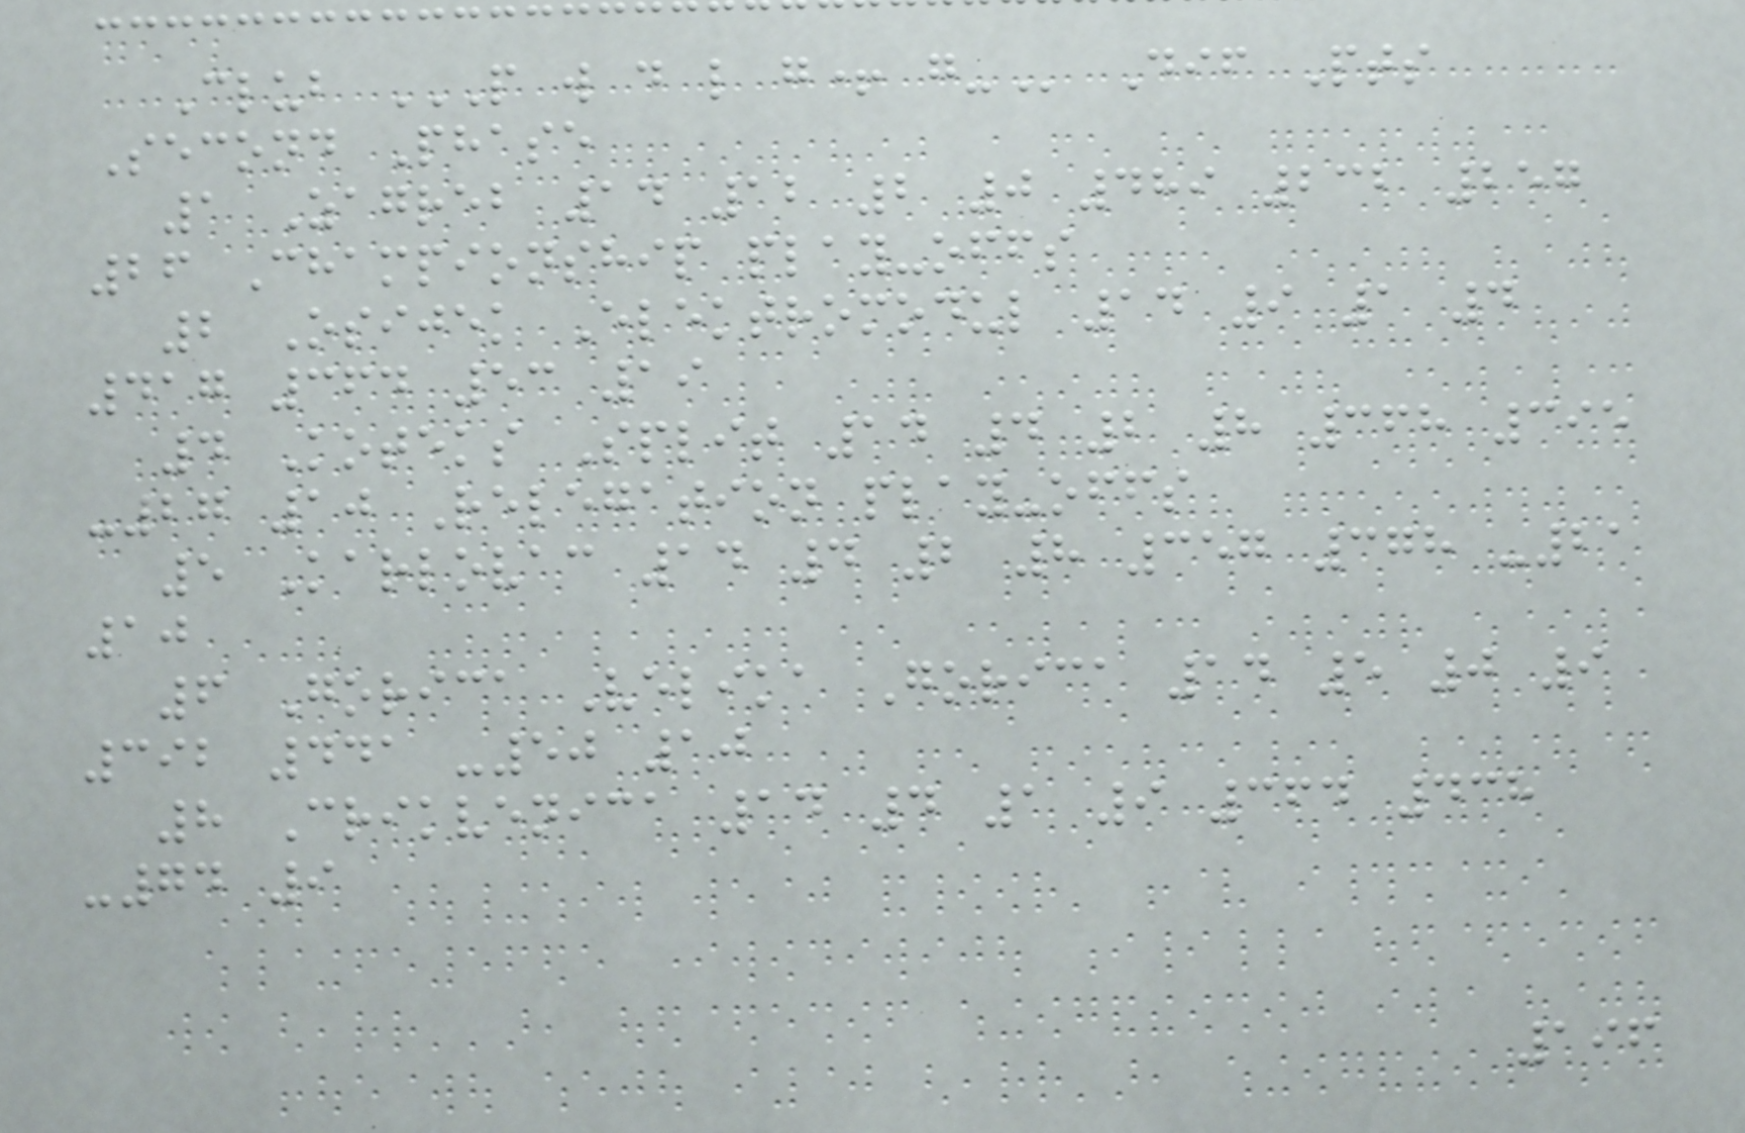Club P W D L G+ G- Dif Pts
Second Phase
1 Zagreb 14 12 2 0 489 232 257
26 Championship play-offs
2 Osijek Elektromodul 14 9 1 4
417 364 53 19
4 Koteks Split 14 4 2 8 368 395
-27 10 Relegation play-offs
5 Karlovac 14 4 2 8 357 378 -21
10
6 Gorica Velika Gorica 14 5 0 9
392 441 -50 10
8 Crikvenica 14 4 1 9 364 438
-74 9
196
